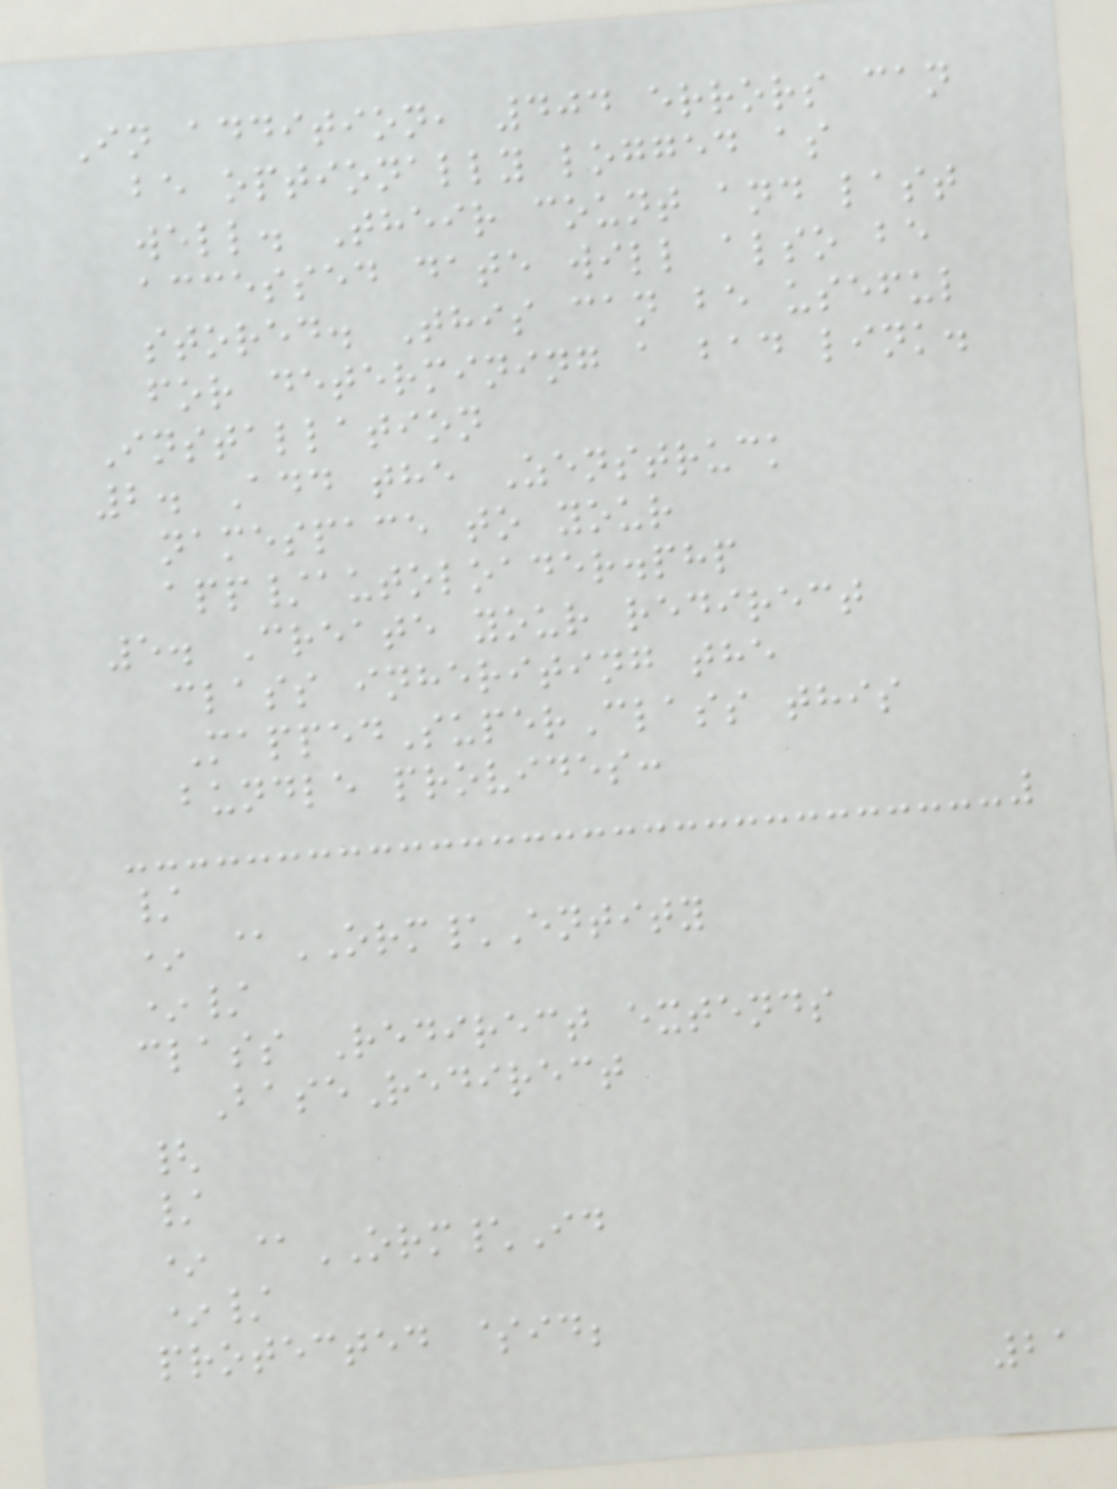In addition, 404 errors can
be optionally logged as
well. Their count and last
accessed date will also be
stored. This can be useful
for determining a bad link.
Installation
2. Add the Zenstruck
namespace to your
app/autoloader.php
5. Create your redirect
class inheriting the
MappedSuperClass this
bundle provides:
/
* @ORM\Entity
*/
class Redirect extends
BaseRedirect
{
/
* @ORM\Id
*/
protected $id;
21
